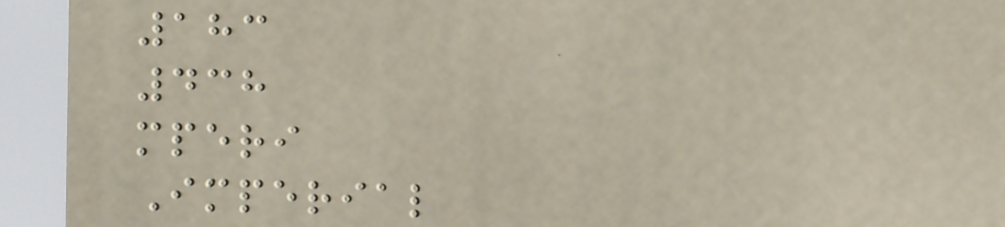183
438
mperi
Imperial
